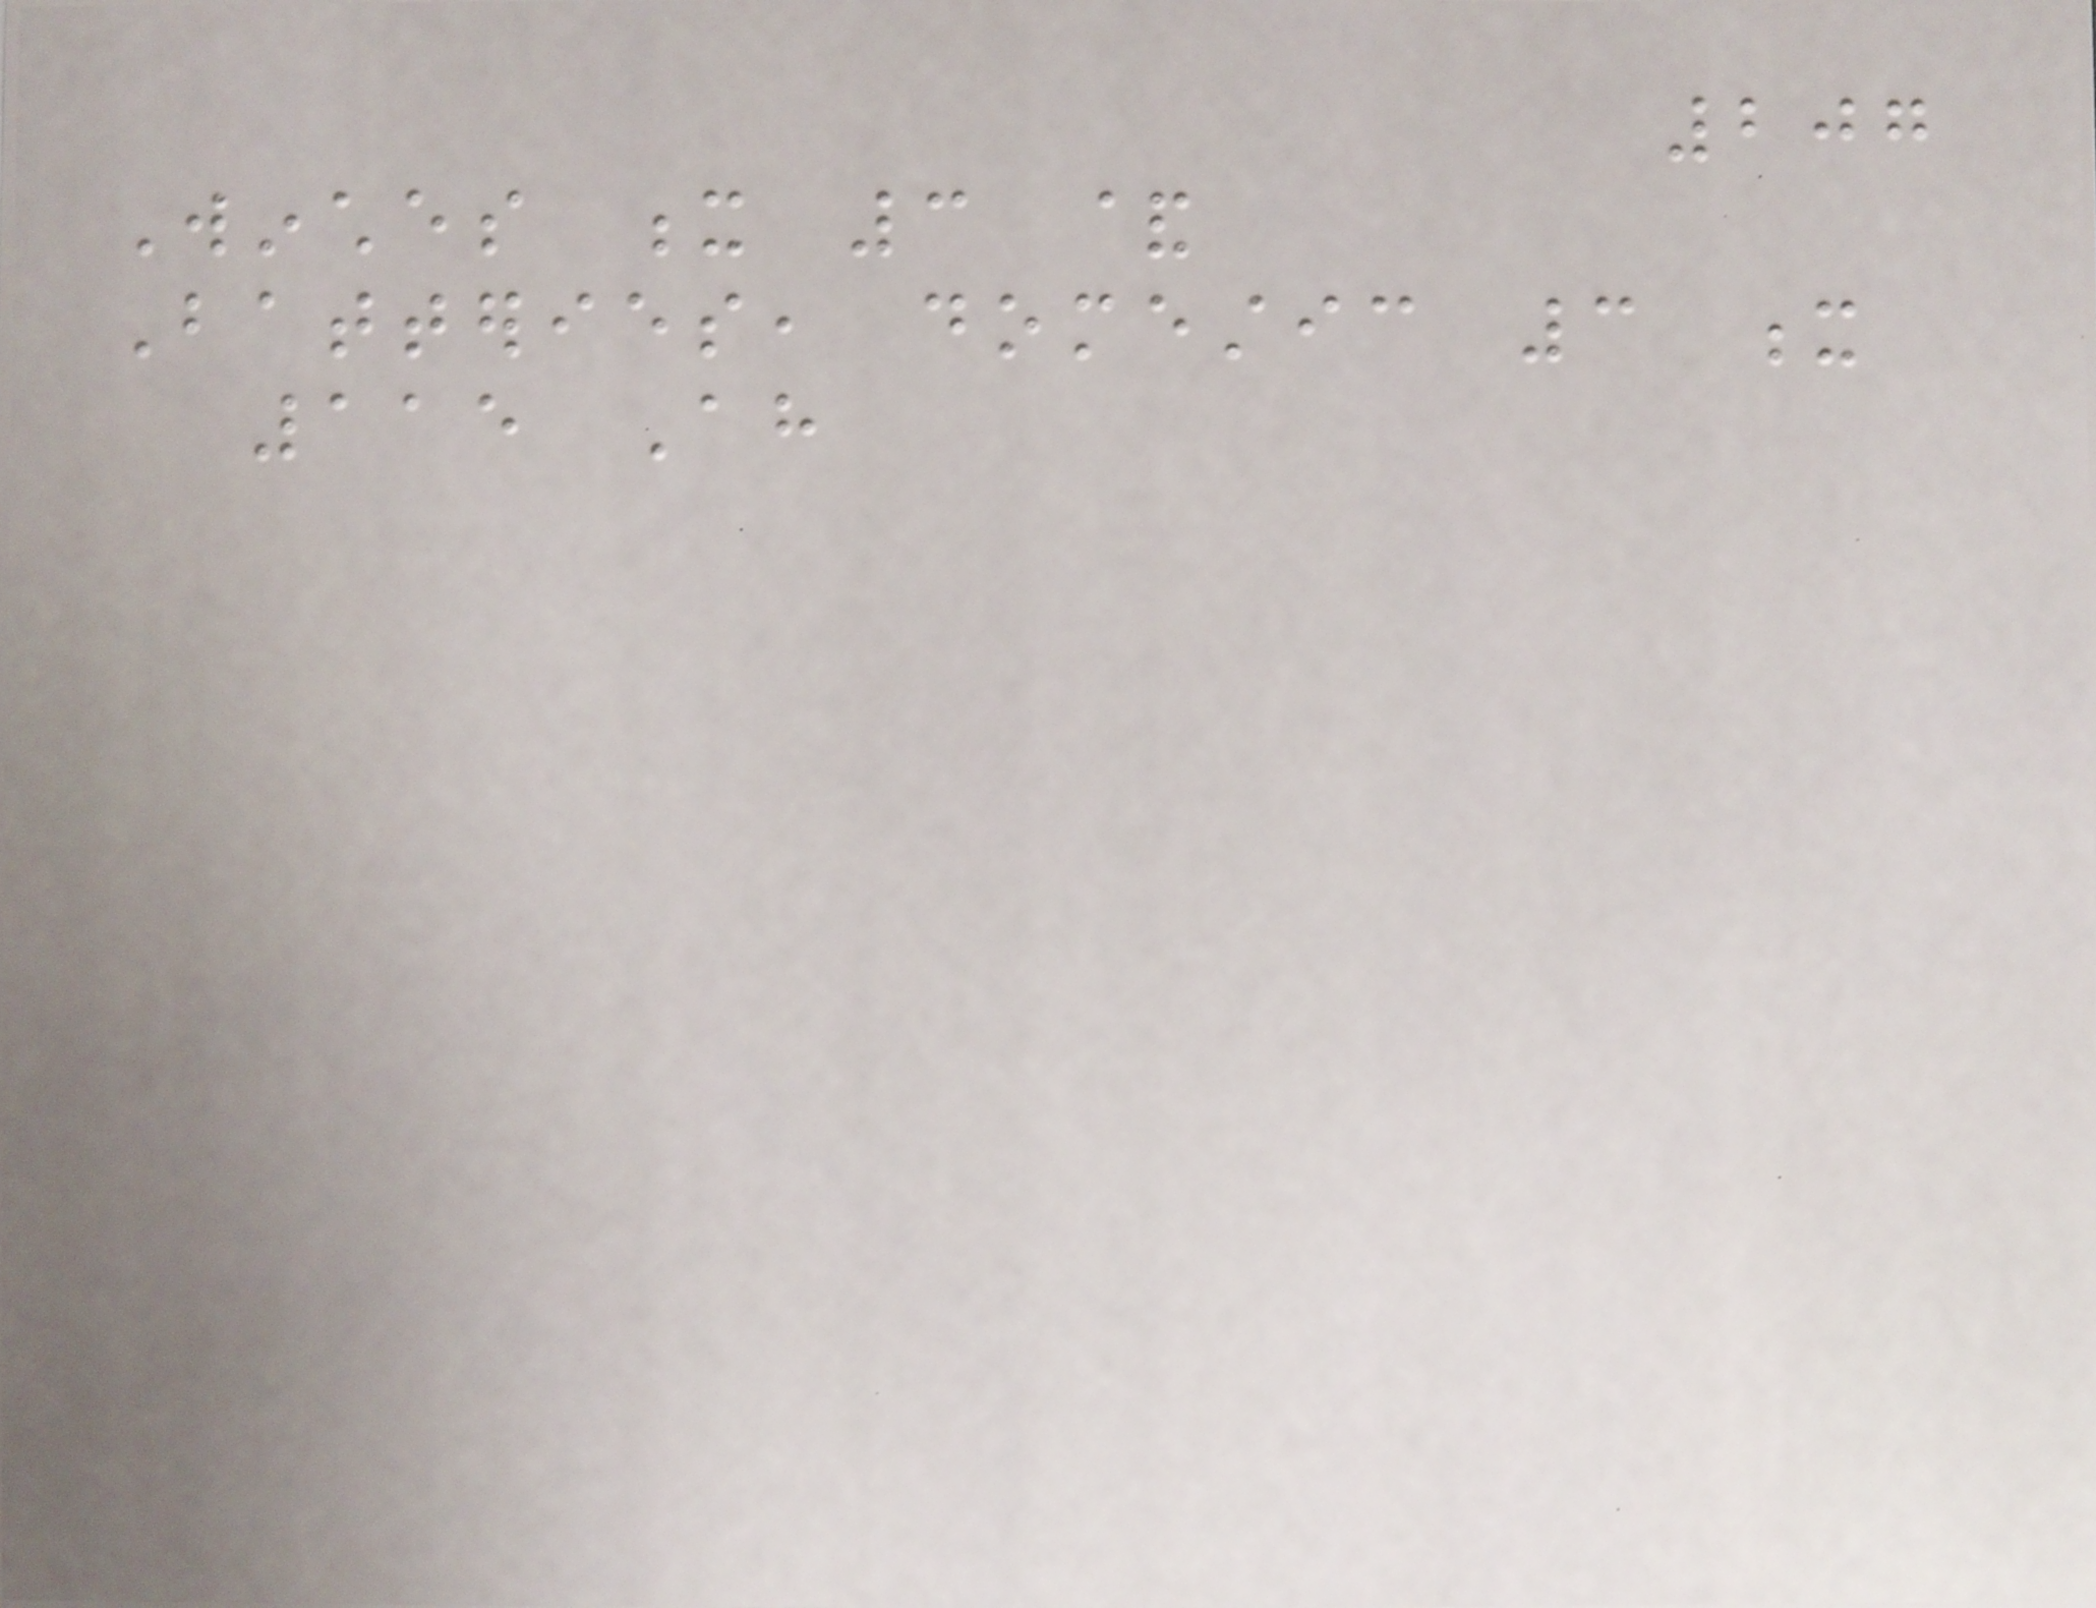207
Winches x 3 &
Batteries, domestic 3 x
115 Ah
